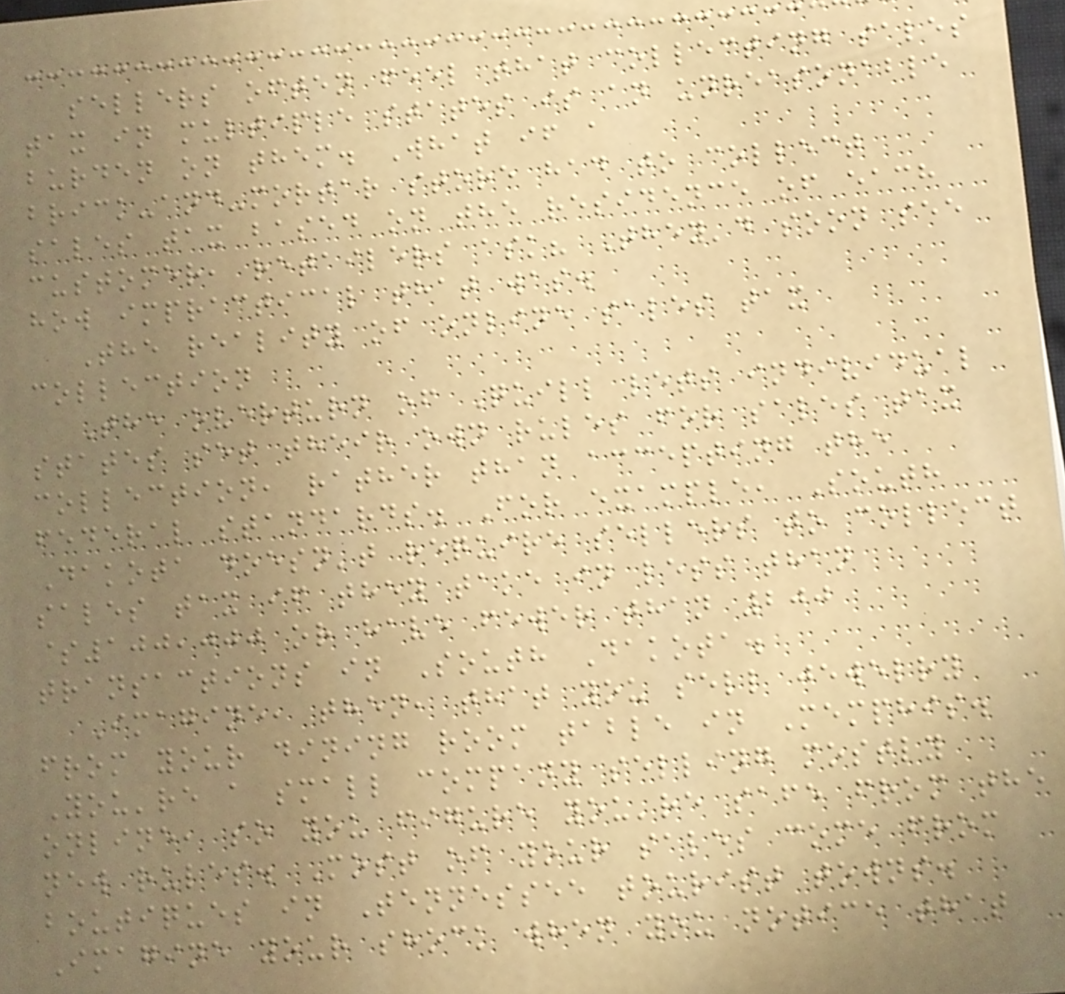sellers often feel that collecting sales
tax in multiple states is an unreasonable
burden on them. What if a
brick-and-mortar store had to collect
sales tax based on the residence of each
customer, retailers ask? They'd soon see
how impractical that was.
The reality of online sales tax
collection
The overturn of Quill lets individual
states set their own rules for sales tax
collection, rather than accepting the
federal standards. For example, South
Dakota doesn't require sellers to collect
sales tax if they take in less than
$100,000 or have fewer than 200
transactions in South Dakota.
Imagine, then, that you sell jewelry
from your dining room table in Memphis.
You're a small company selling mostly
online, so you figure you're safe from the
new rules. Most of your sales come from
boutiques in Tennessee tourist towns.
Imagine your shock when you notice that
